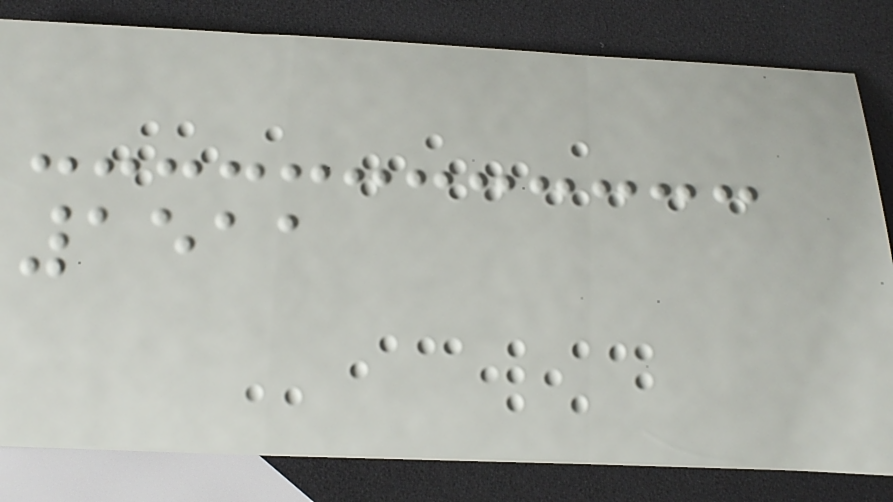1511
